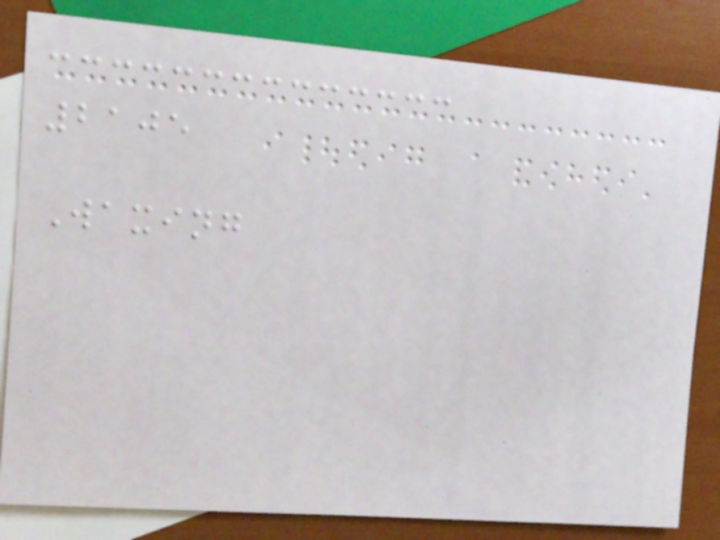2105
Waxing
